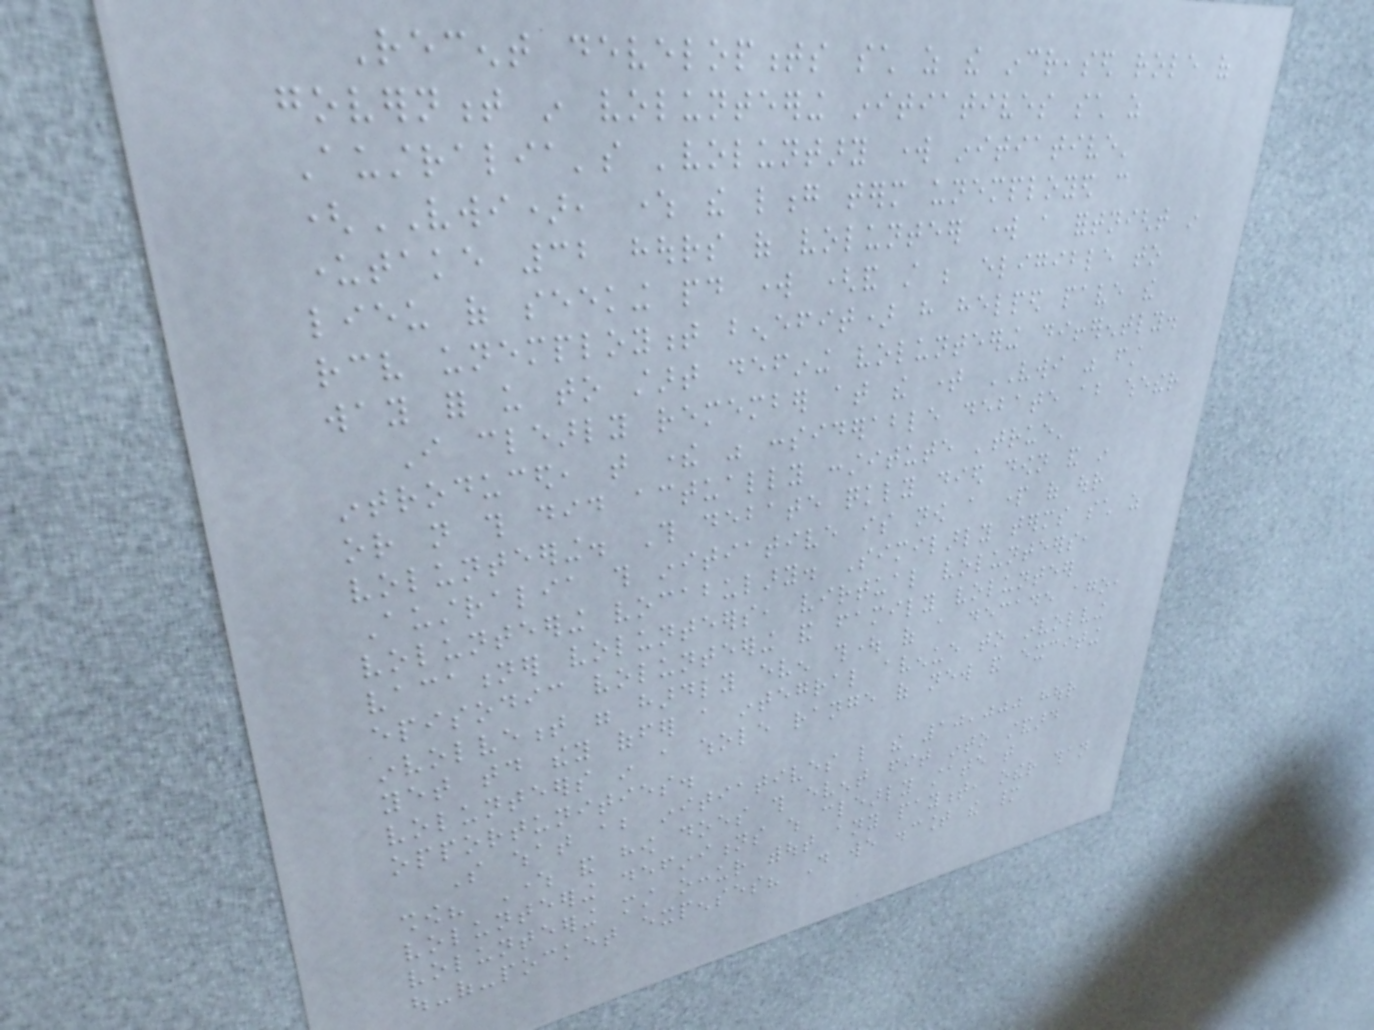Recent developments such as the increased role of
government in volunteering initiatives such as
Australia's 'voluntary work initiative'
(VWI), where the long term unemployed can
undertake 32 hours of volunteer work a fortnight in
lieu of seeking paid work (and still be eligible to
receive unemployment benefit) have helped pave the
way for us to start defining volunteering differently.
I clearly remember at the time VWI was first
introduced, that there was considerable debate about whether
or not this did actually constitute 'true'
volunteering. This debate quickly died down and in
Australia this initiative is now a part of our
volunteering vocabulary. Similarly terms such as
vacationer volunteers, virtual volunteers,
episodic volunteering and family volunteer
involvement were hardly even thought of a decade ago,
yet today they offer a integral avenue to involving
volunteers in a whole range of new and exciting
opportunities.
So what about initiatives like the 10,000 hour
show? Where and how does this event fit into standard
volunteering definitions which clearly state that
volunteering must occur without any payment, other than
out-of-pocket expenses? Do we discount the many
